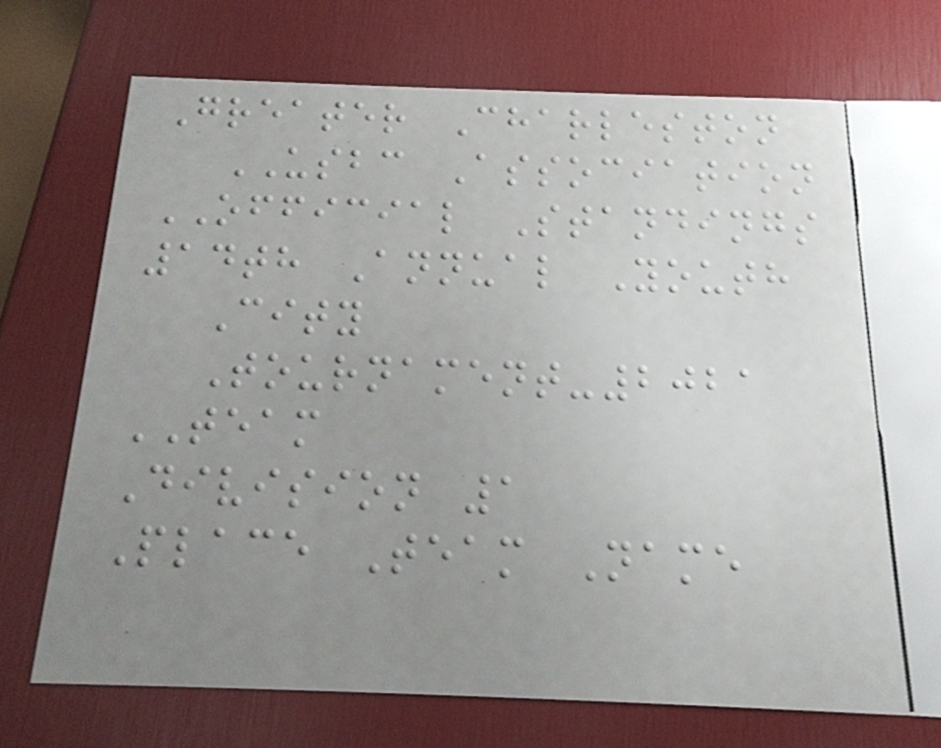Greater Charleston
USBC Association
OFFICIAL Standings
14th Annual Youth
City
Tournament-2021
TEAM
Division 1
Place Team Name
